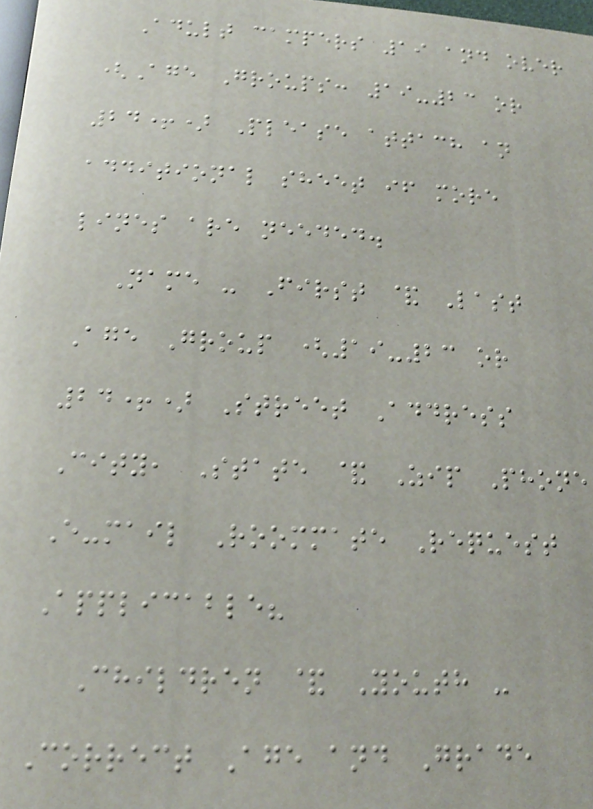Adult campers 19 and over
(Age Groups: 19-23 or
24+) Please attach an
additional sheet if more
lines are needed.
Name - First & Last
Age Group (19-23 or
24+) Street Address
City, State & Zip Phone
E-mail Roommate Request
Applicable?
Children & Youth -
Correct Age and Grade
